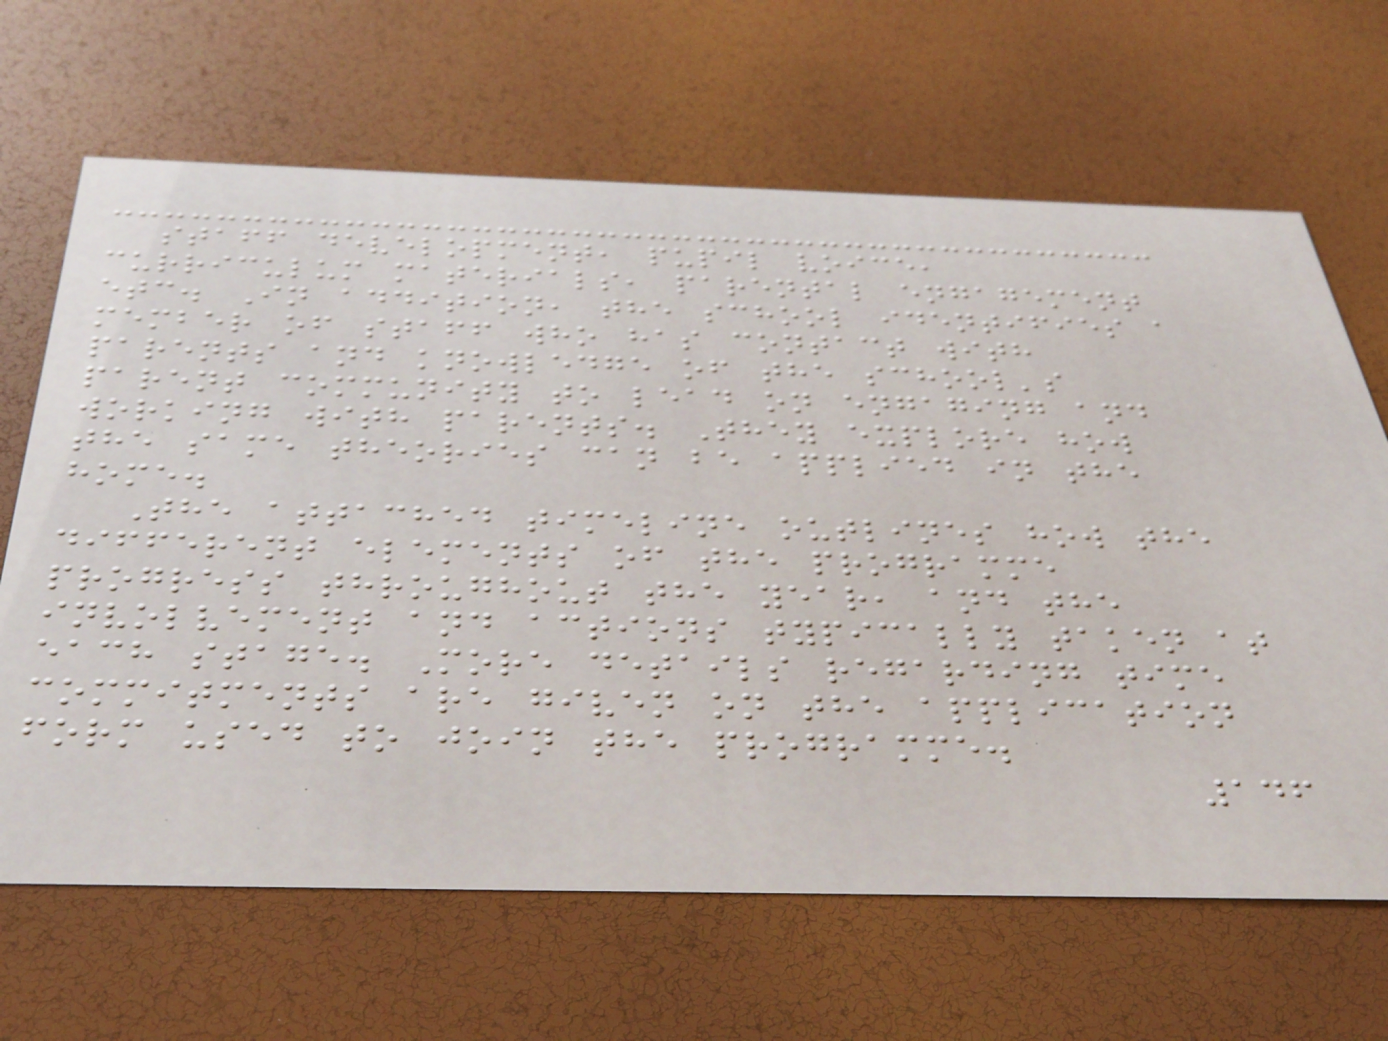staff development, pupil voice,
curriculum materials, parental engagement
etc. In addition, the school identifies a
member of staff who has contact with
parents and knowledge of the school's
parent community to lead on engaging and
working with parents. They explore how
the same theories can be applied in the
home.
The attached timeline outlines how the
different elements of the programme
progress throughout the year, and the
involvement and actions typically taken at
each stage. More details regarding time
commitments are given on the application
form used to join the programme.
146
